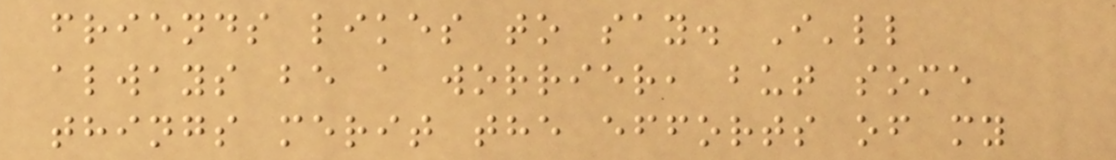friends likes to say. I'll
always be a worrier, but some
things merit the efforts of my
